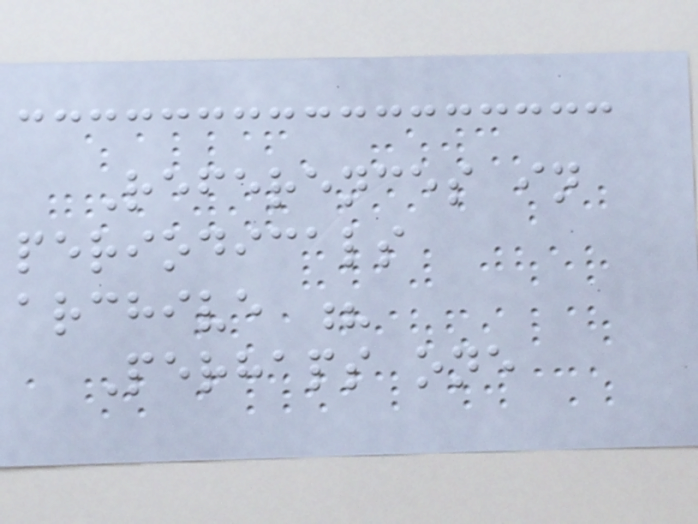References in
periodicals
archive ?
Perhaps one
